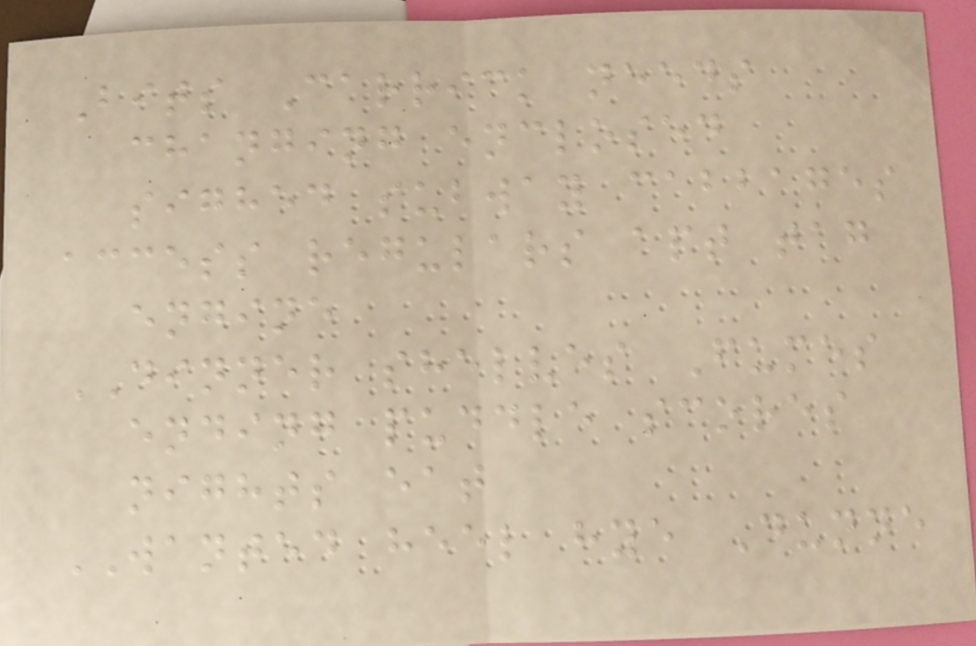Bits Carrick needs
changing enclosed
sighed subway cabbages
access regulars apt tag
engine
DINNER shelves Fumes
ending puddle scores
nights eat
WANTED heel hye Dunne
